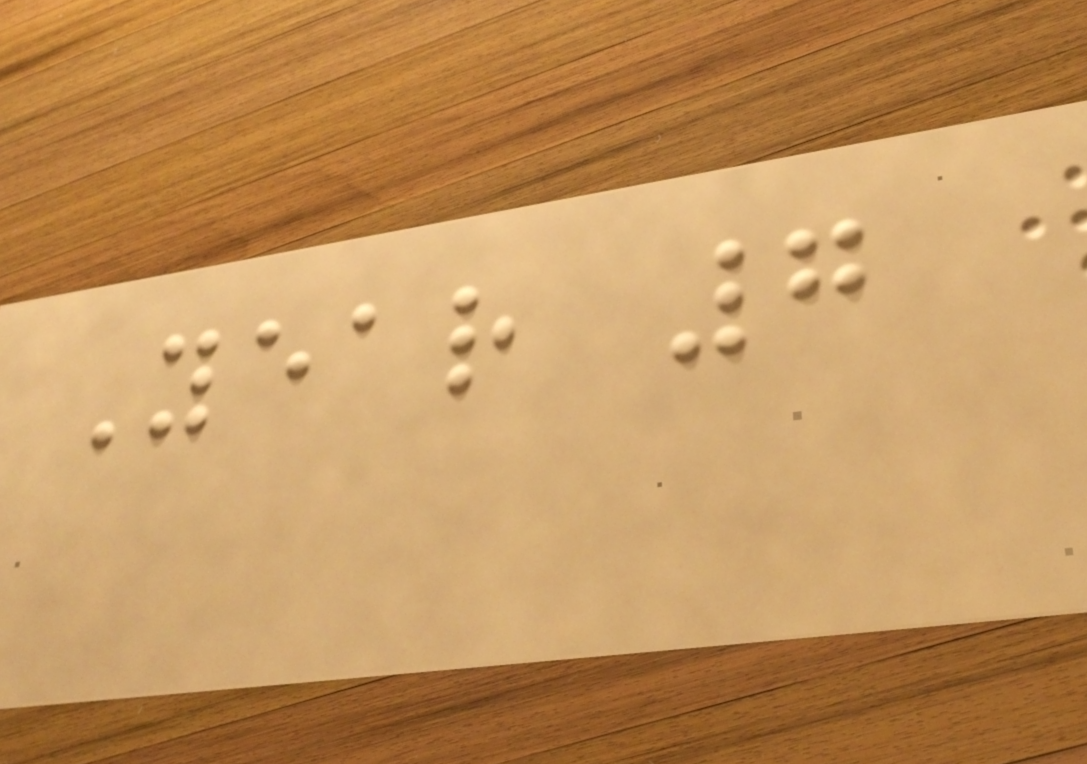Year 7
